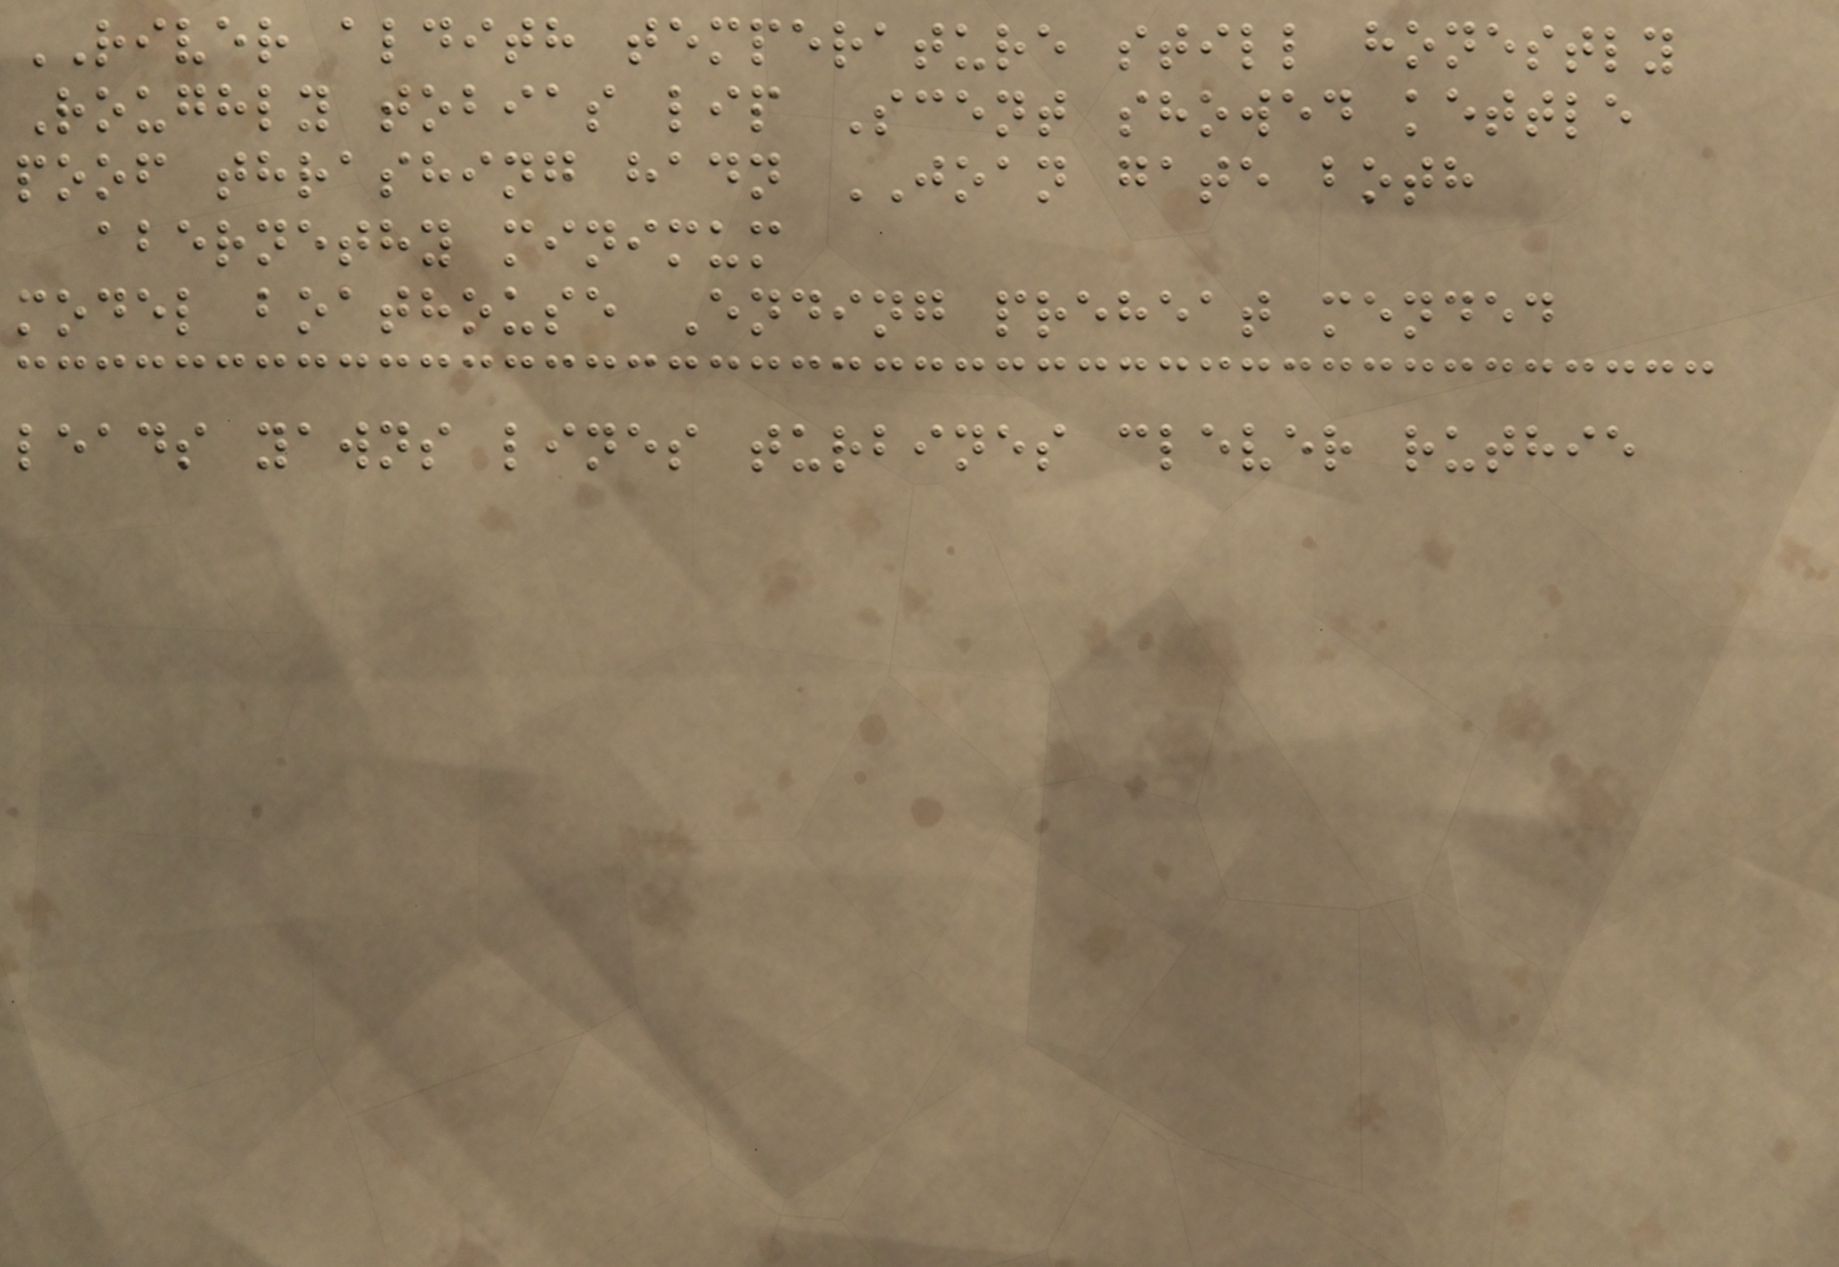RIVER aldith temperature still honestly
Roughly tobias lip Scent showed kettle
poof thrashing hadn JOAN gate both
abernethy minimum
model boathouse Ending preheat mended
leads yawns lines turbines clever ruthie
